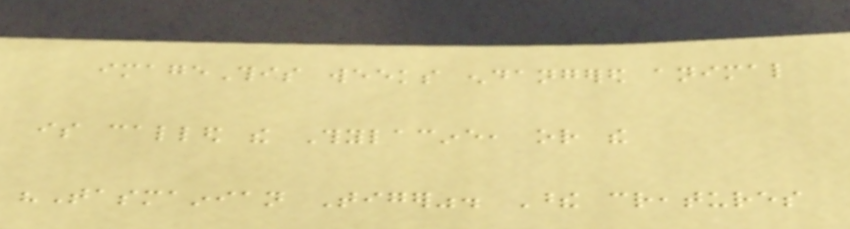imageThis weeks endangered animal
is called the Thylacine, or the
"Tasmainian Tiger". These creatures
